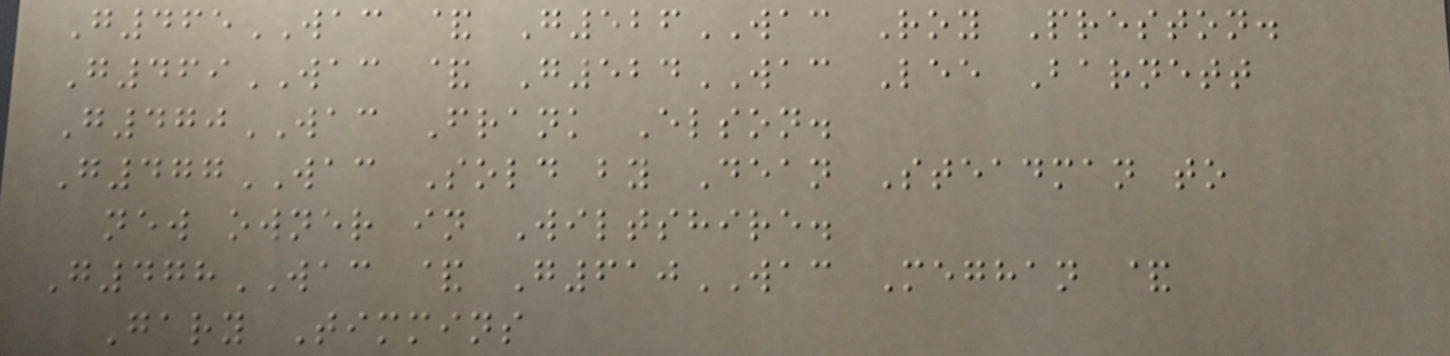G465WAC & G526WAC Roy Preston.
G469WAC & G524WAC Lee Barnett
G470WAC Frank Elson.
G477WAC Sold by Dean Steadman to
new owner in Wiltshire.
G478WAC & G610WAC Meghan &
Gary Timmins
